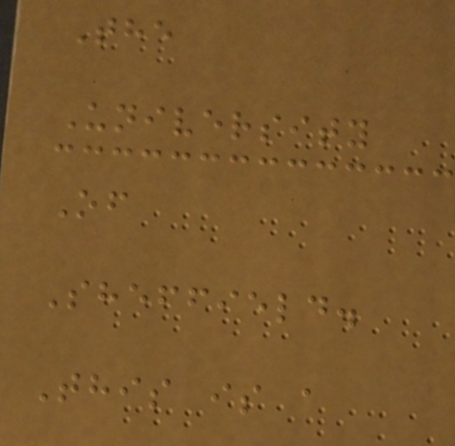The
University
Of
Sheffield.
This is a
